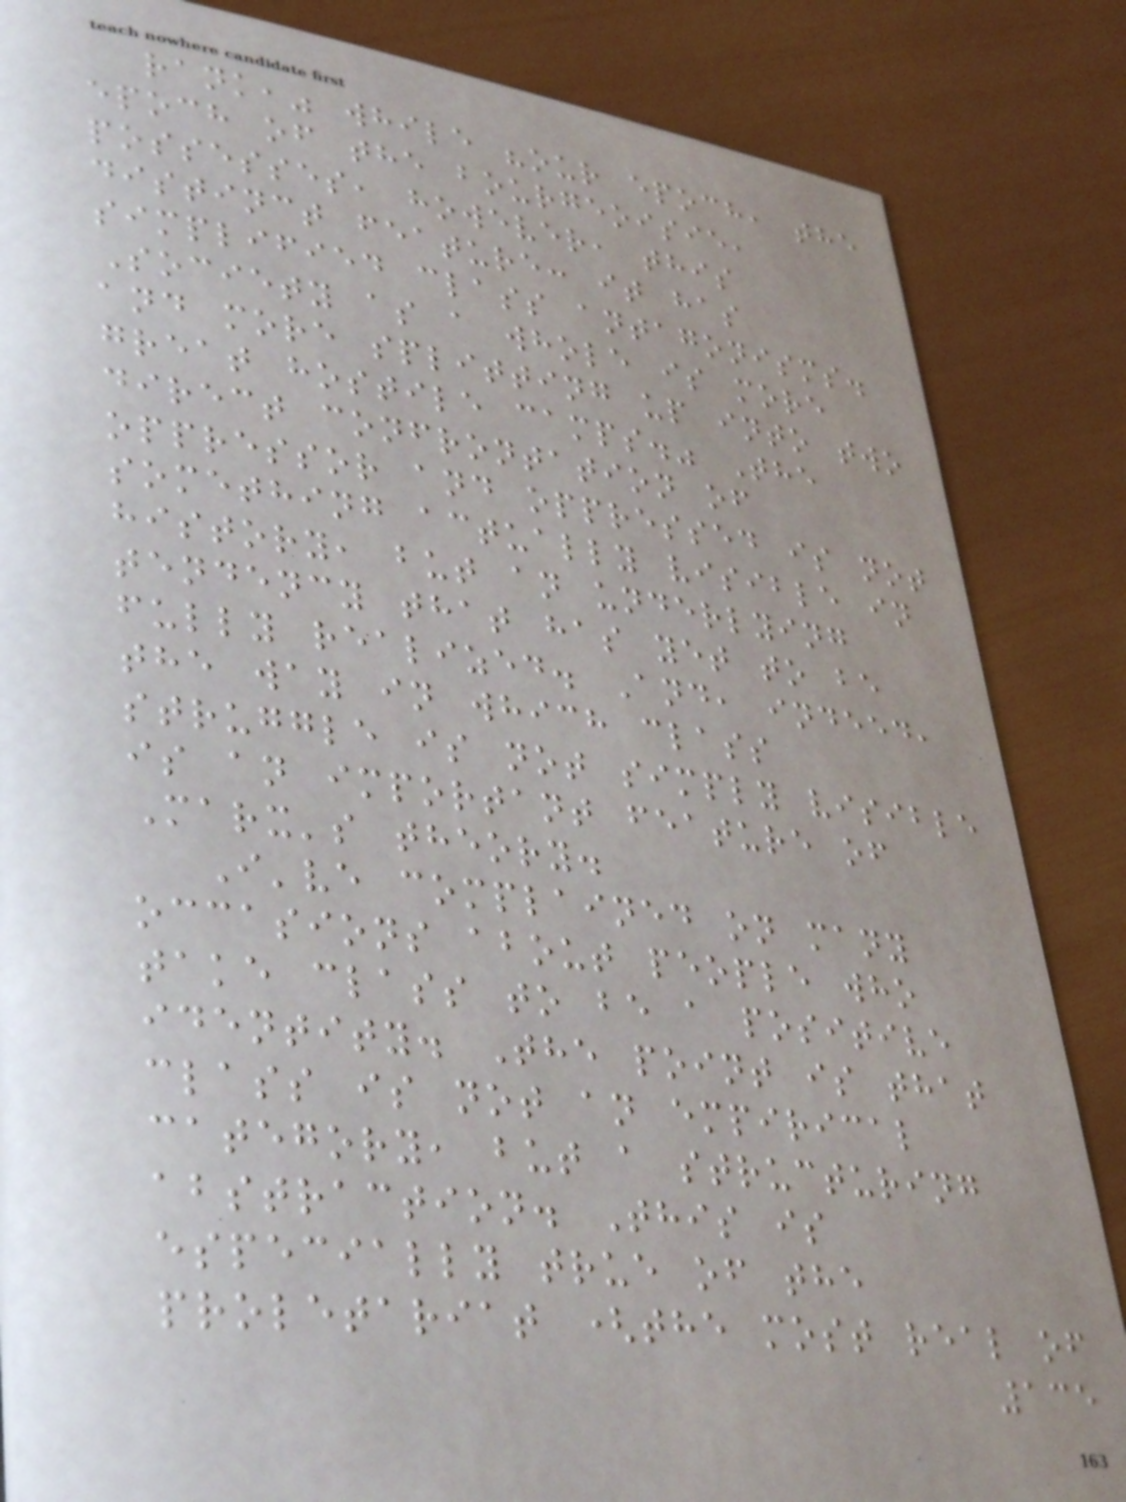rank," while "our epoch, the
epoch of the bourgeoisie,
possesses, however, this
distinct feature: it has
simplified class antagonisms.
Society as a whole is more
and more splitting up into two
great hostile camps." The
direct confrontation of
oppressor and oppressed is not
something actually visible in
history, but an underlying
tendency that has yet to be
fully realized. And, indeed,
the way in which class
struggle is not simply visible
is an important feature of
Marx's theory.
I've complained on many
occasions about people who
take class to be a positive
identity. The point is that
class is not an empirical
category, but a structuring
abstraction. This is
especially true of the
proletariat (the most real of
135
